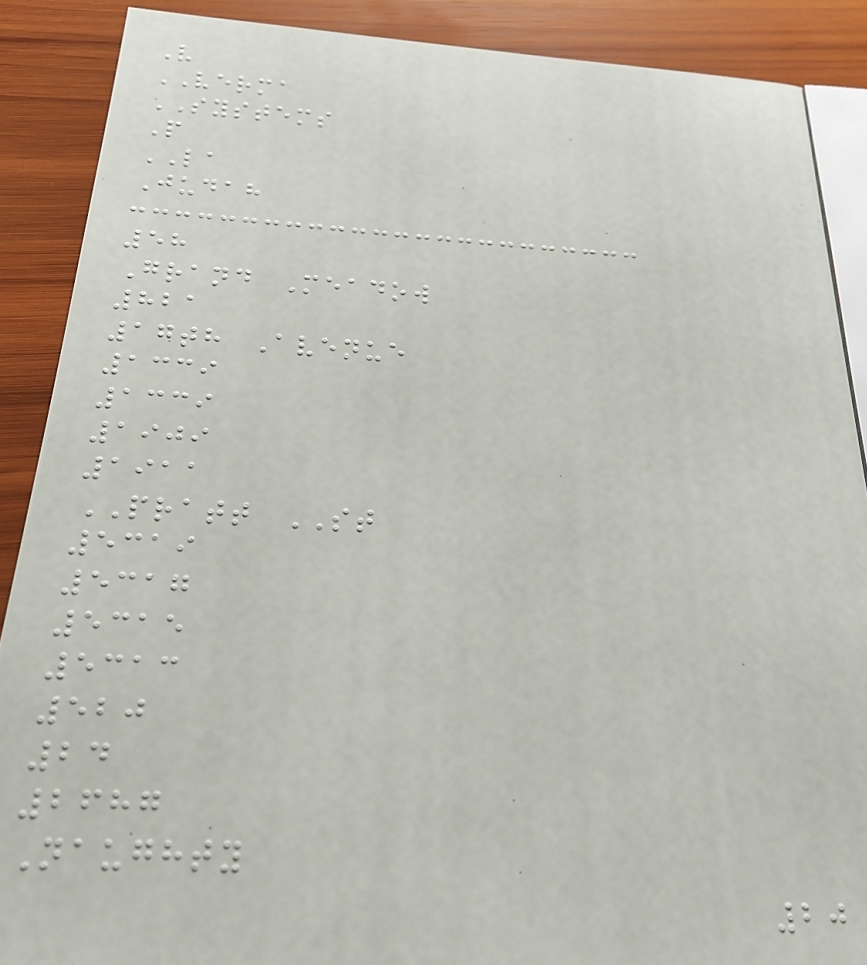V
VERMA
SYSTEMS
P
LA
Judah
58
Grand Meadow
821
17th Avenue
1339
1339
1909
1911
PRATT ST
5319
5317
5315
5313
520
24
2687
Naughty
20
